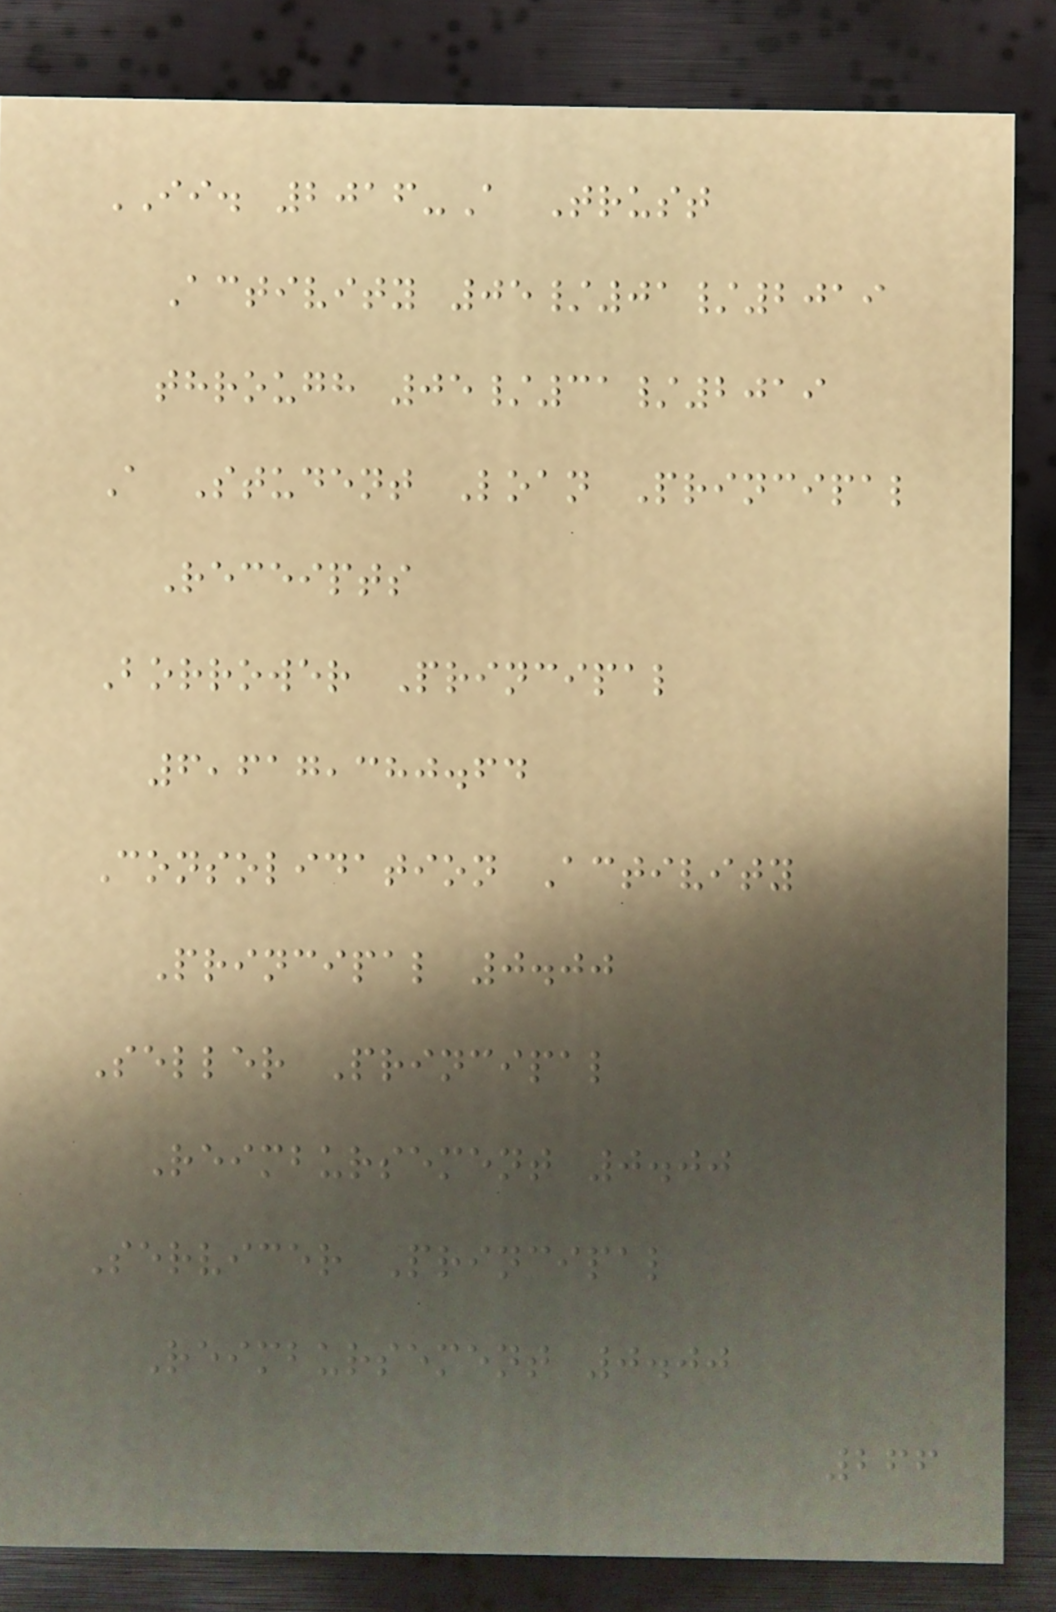II. 2016-A Trust
Activity 05/01/2019
through 05/31/2019
A Student Loan Principal
Receipts
Borrower Principal
6,617,380.64
Consolidation Activity
Principal 0.00
Seller Principal
Reimbursement 0.00
Servicer Principal
Reimbursement 0.00
266
